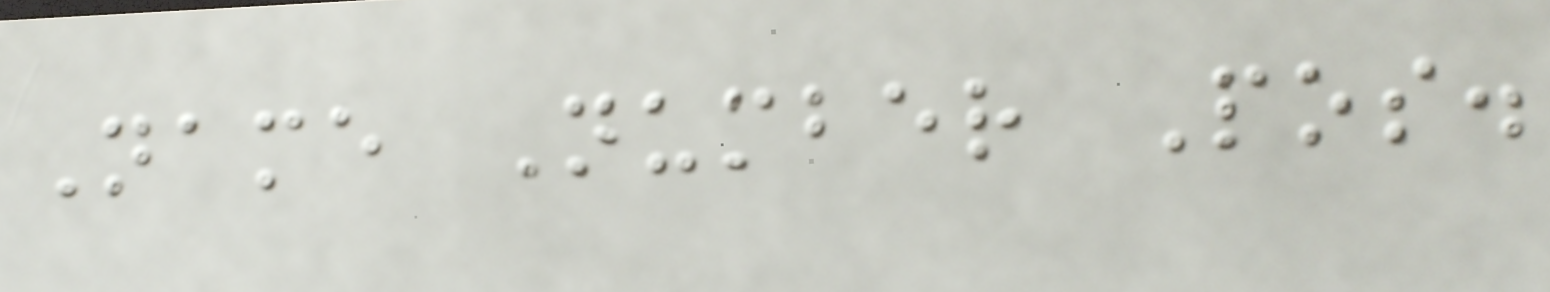Name Number Pos.
